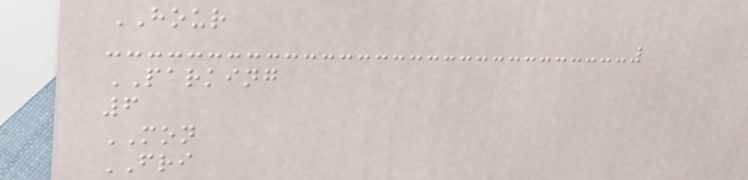HOUR
PARKING
6
MON
FRI
